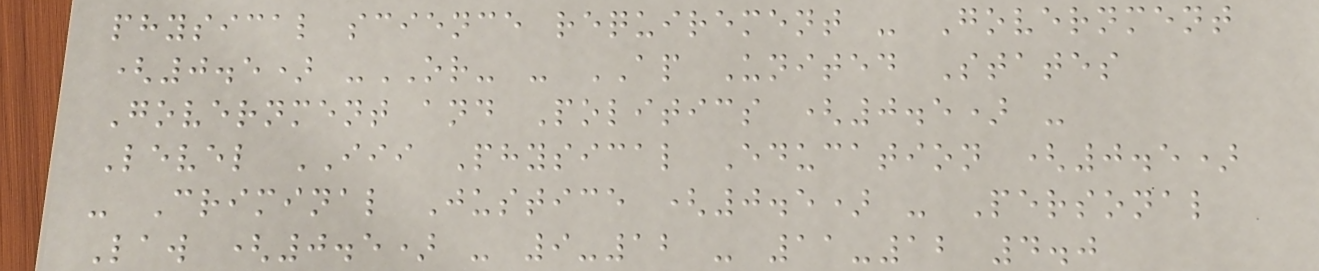physical science requirement - Government
(0.5) -OR- - AP United States
Government and Politics (0.5) -
Level III Physical Education (0.5)
- Criminal Justice (0.5) - Personal
Law (0.5) - 9-12 - 11-12 4.0
